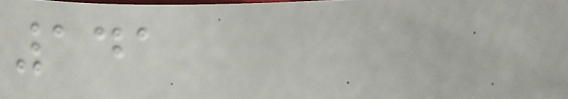141
